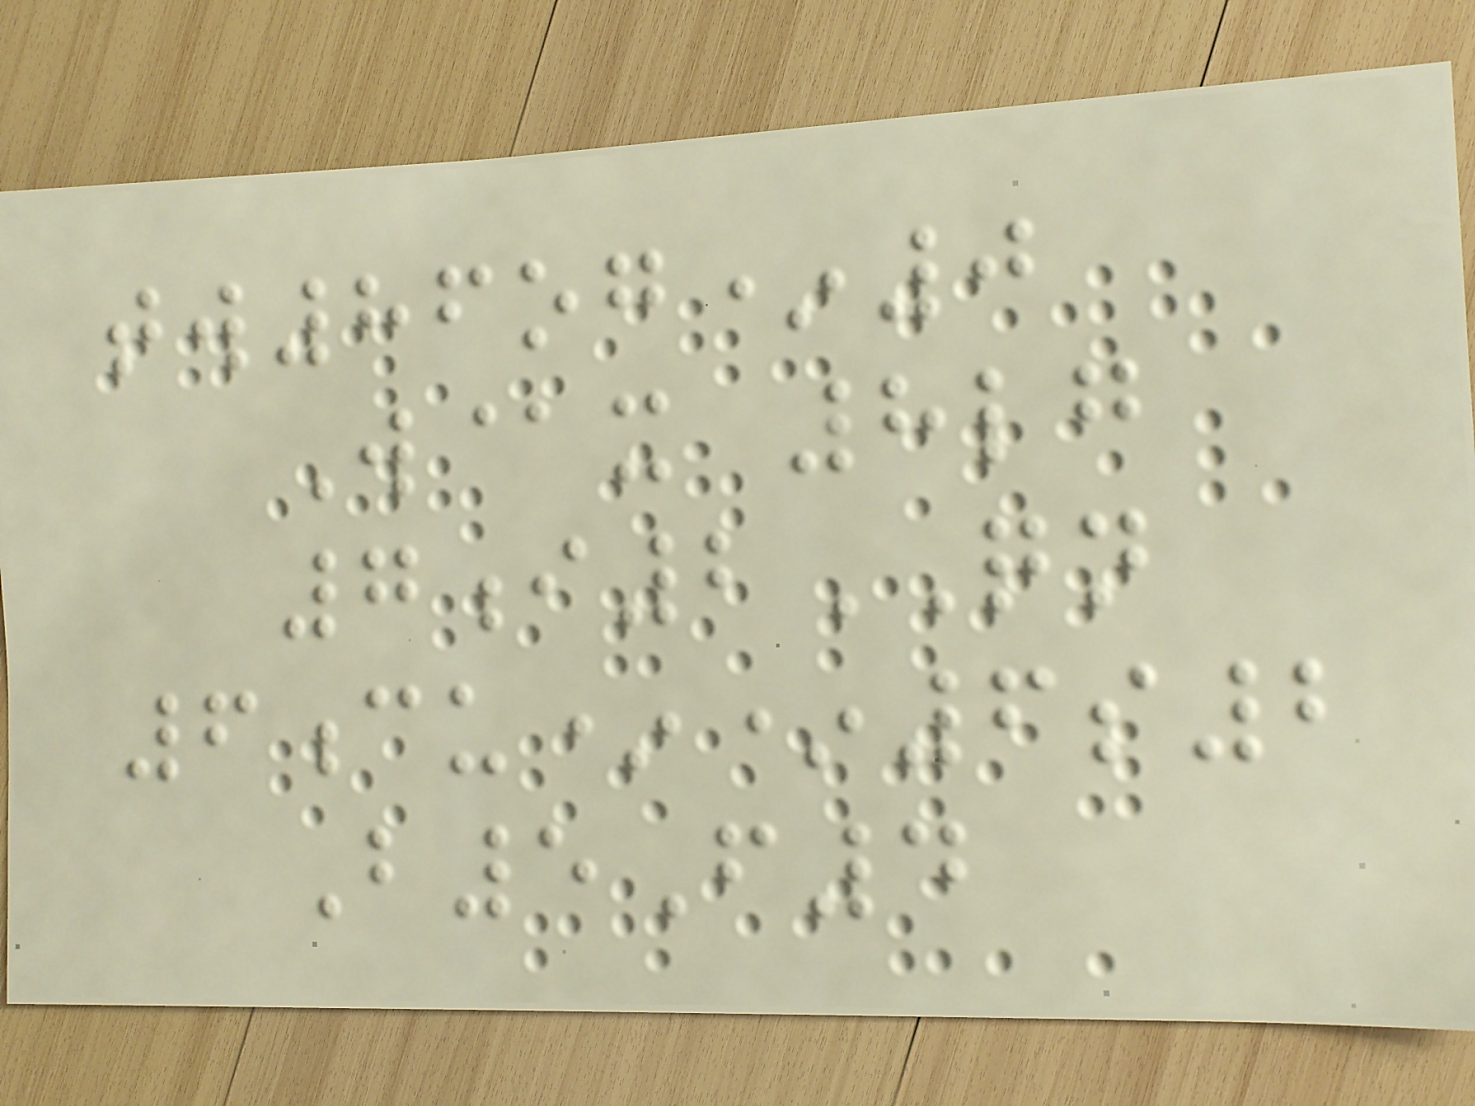tw86og*0
W@x 8lg
7i2QN
6cu**6s2
B5F4
